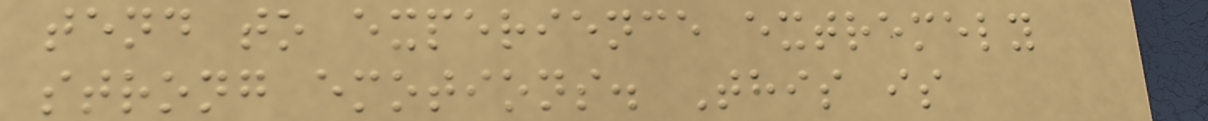tend to experience extremely
strong emotions. This is
